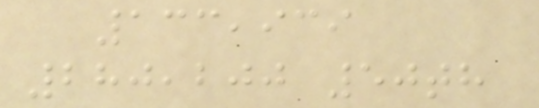133,939
280,200 50th
